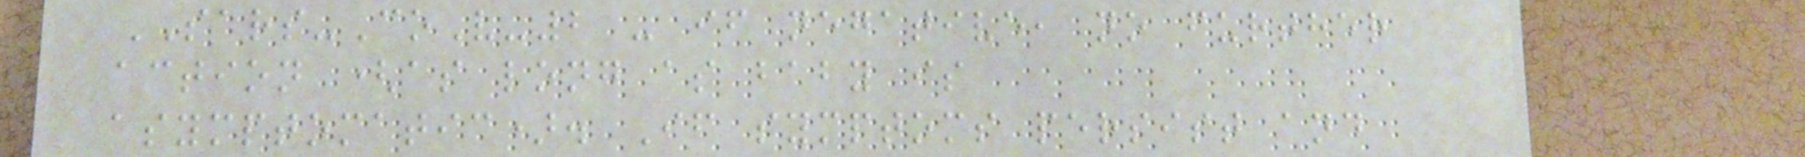SARS-CoV-2 - if negative, no further
action (as long as baby is
asymptomatic). If symptoms persist and
